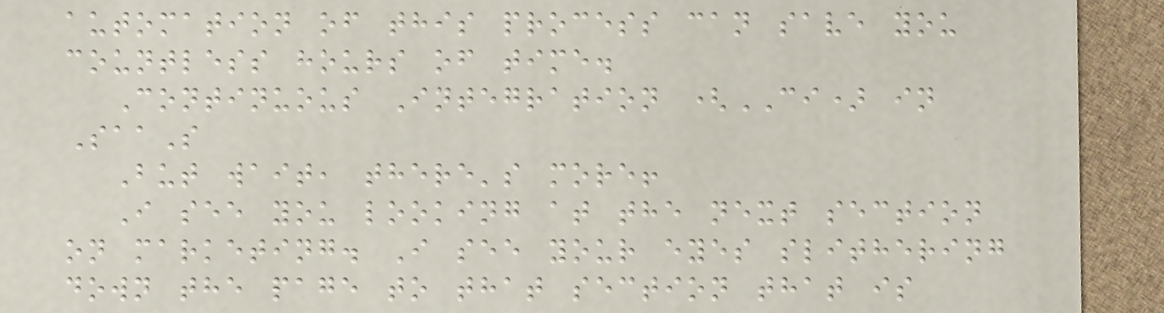automation of this process can save you
countless hours of time.
Continuous Integration (CI) in
SaaS
But wait, there's more!
I see you looking at the next section
on marketing. I see your eyes slithering
down the page to that section that is
